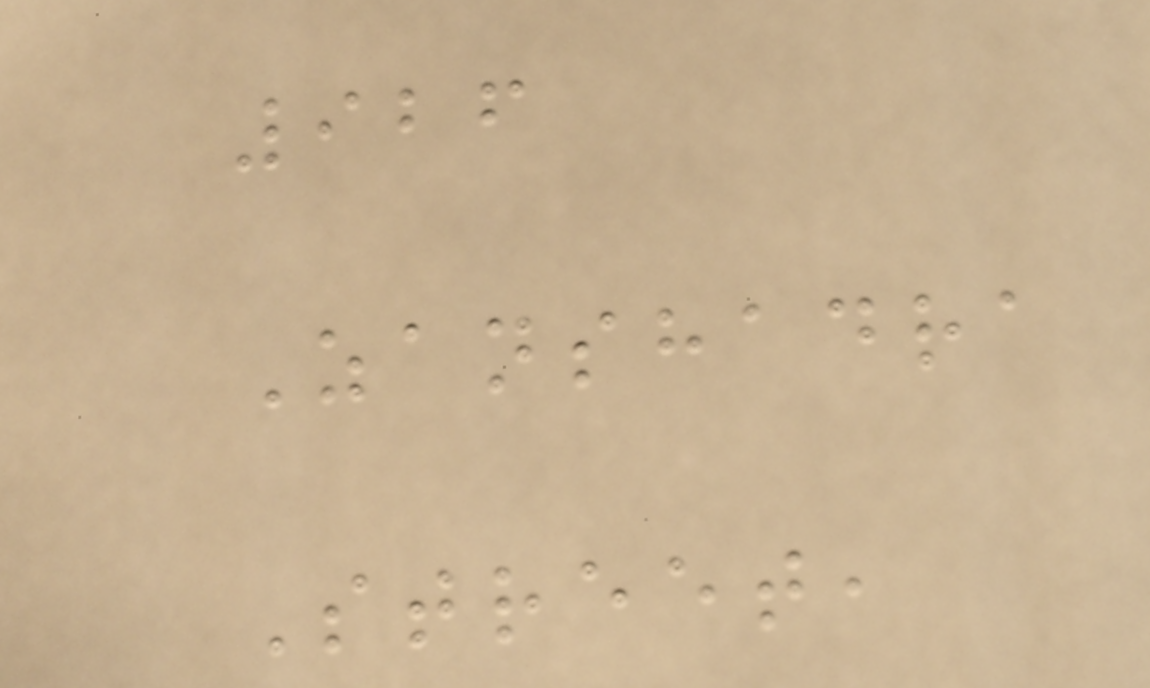926
Zanshadra
Street,
